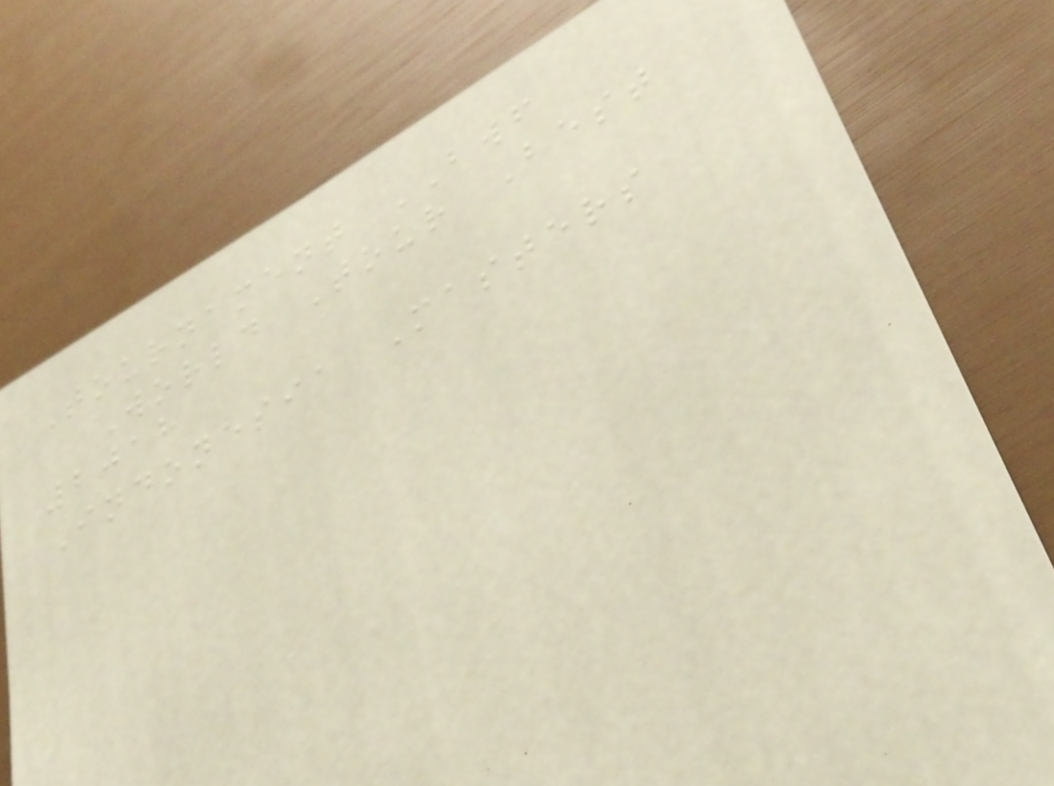Tournament BWF
World Tour Best
2018
Indonesia Masters
